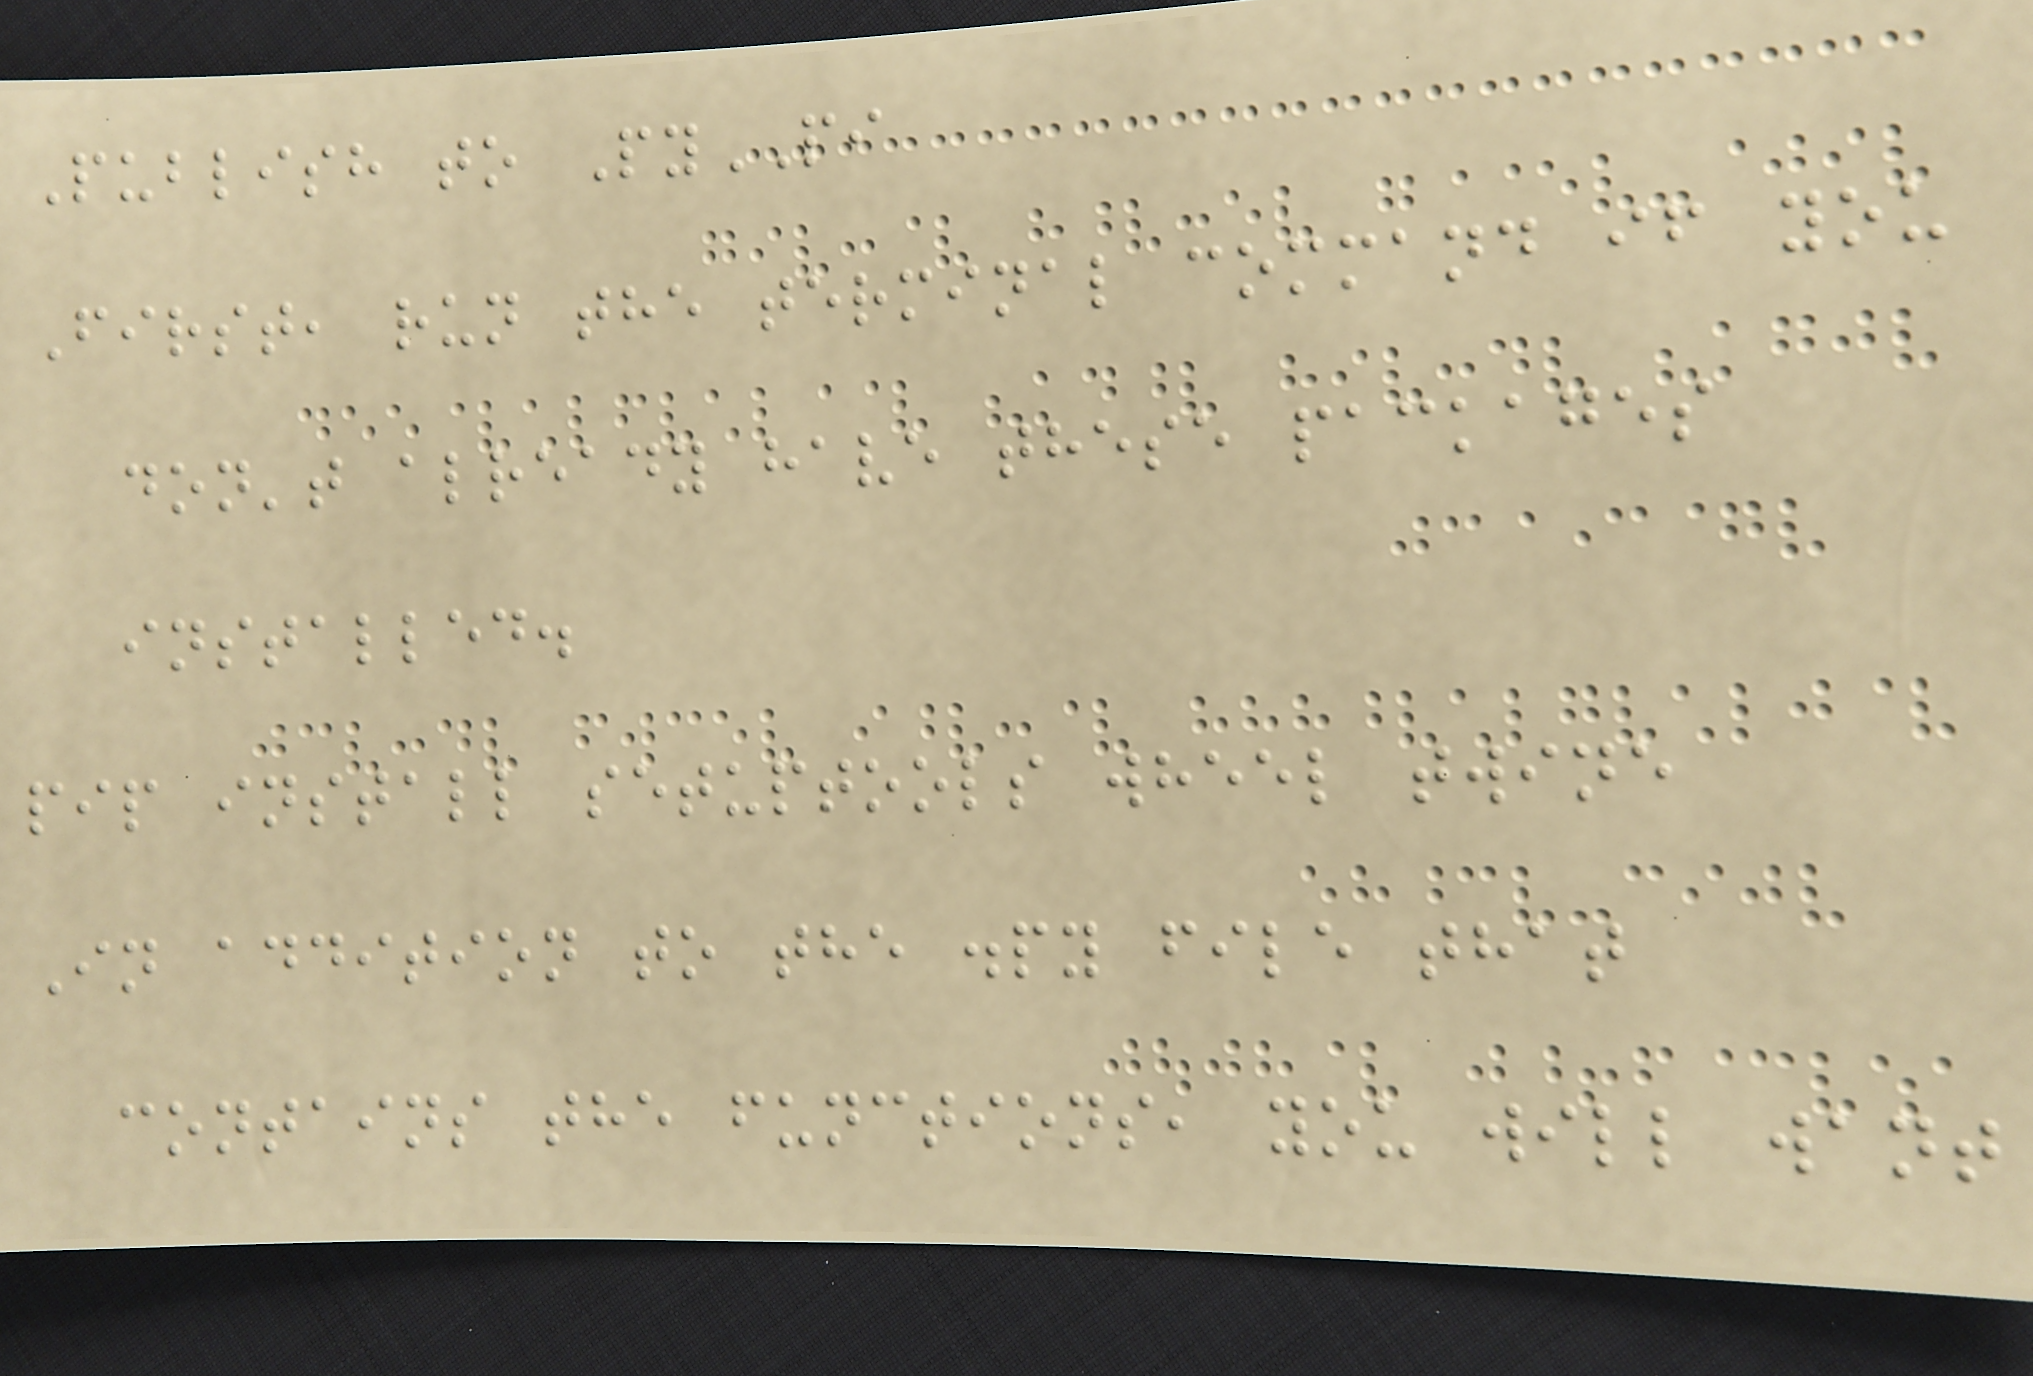Publish to PyPI
First, run the terminal command if you
don't already have these packages
installed.
pip install setuptools wheel twine
In addition to the .py file that
contains the functions, you will want
